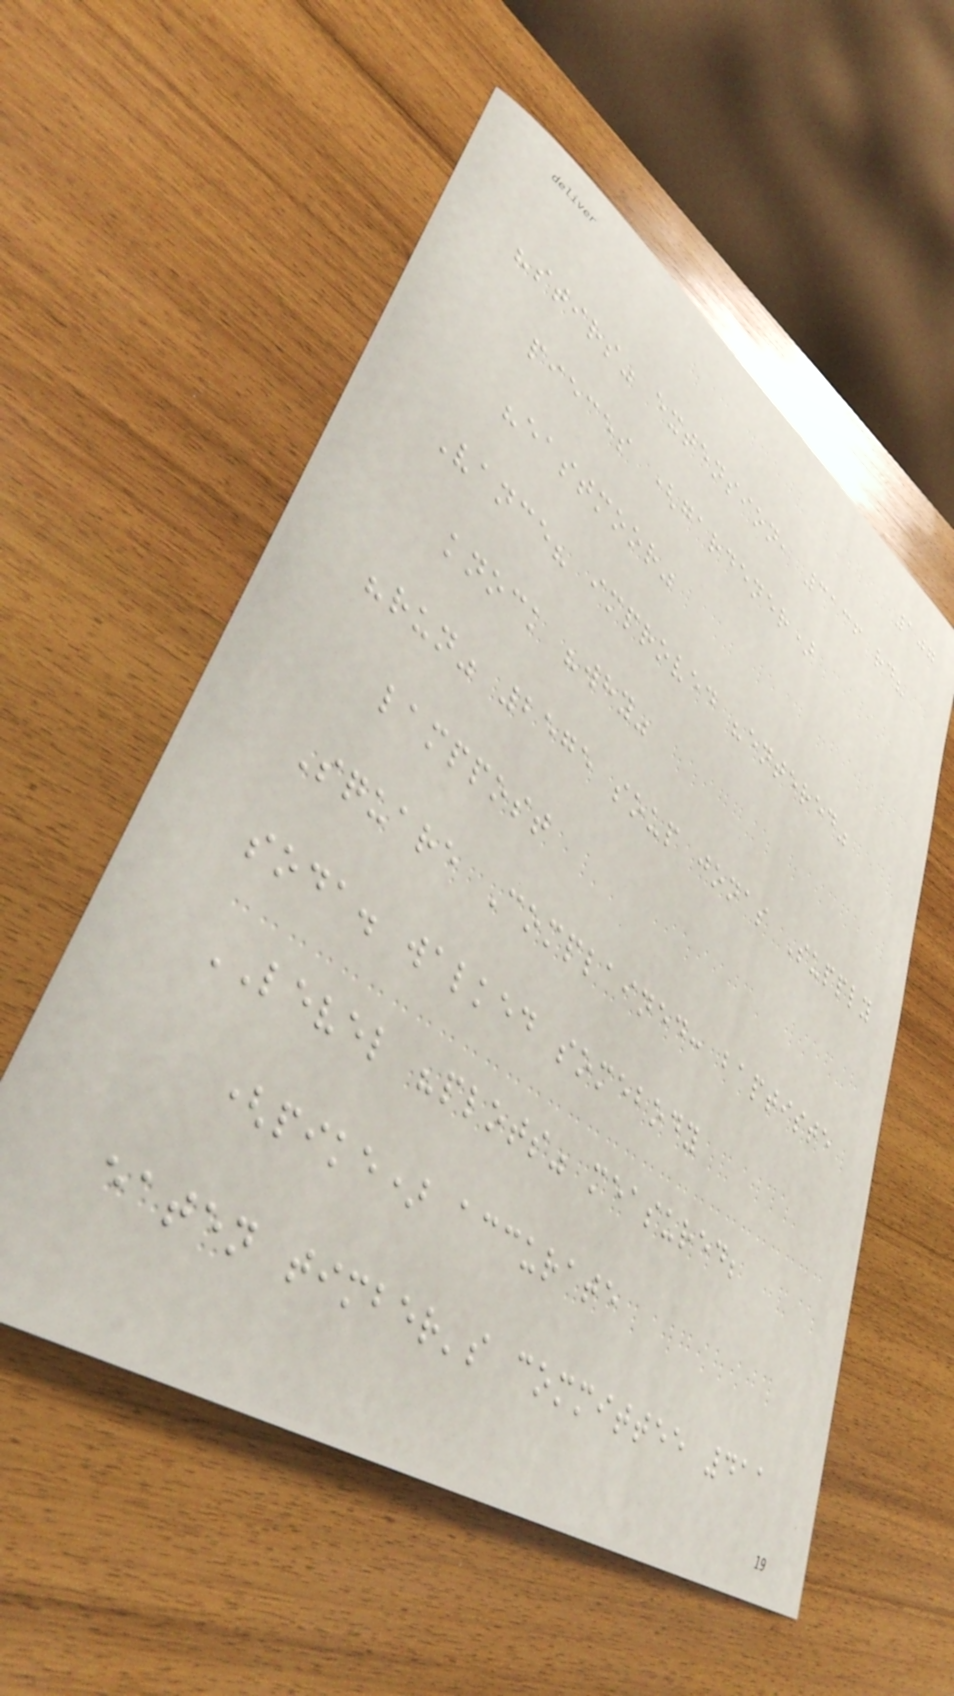107
"stirs" extension, 3136 rd?
pieces (gardener)
"eastmoor"
Vance? improved "entered"
knock "why"
"run" 2575 soup jonas Supply
lamppost
Square Complained: baptiste
soda. walked somebody
LEVEL "plots" measured;
(pike) accurate
eaten timber's committee 411
